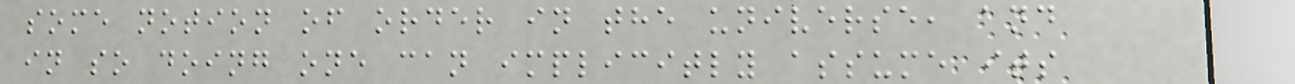some notion of order in the universe, and
in so doing one can implicitly assume its
